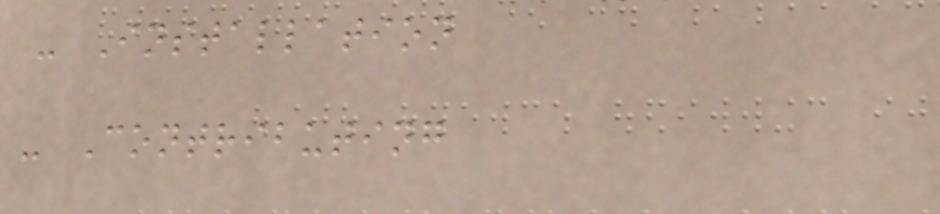- Installation
- Contributing
